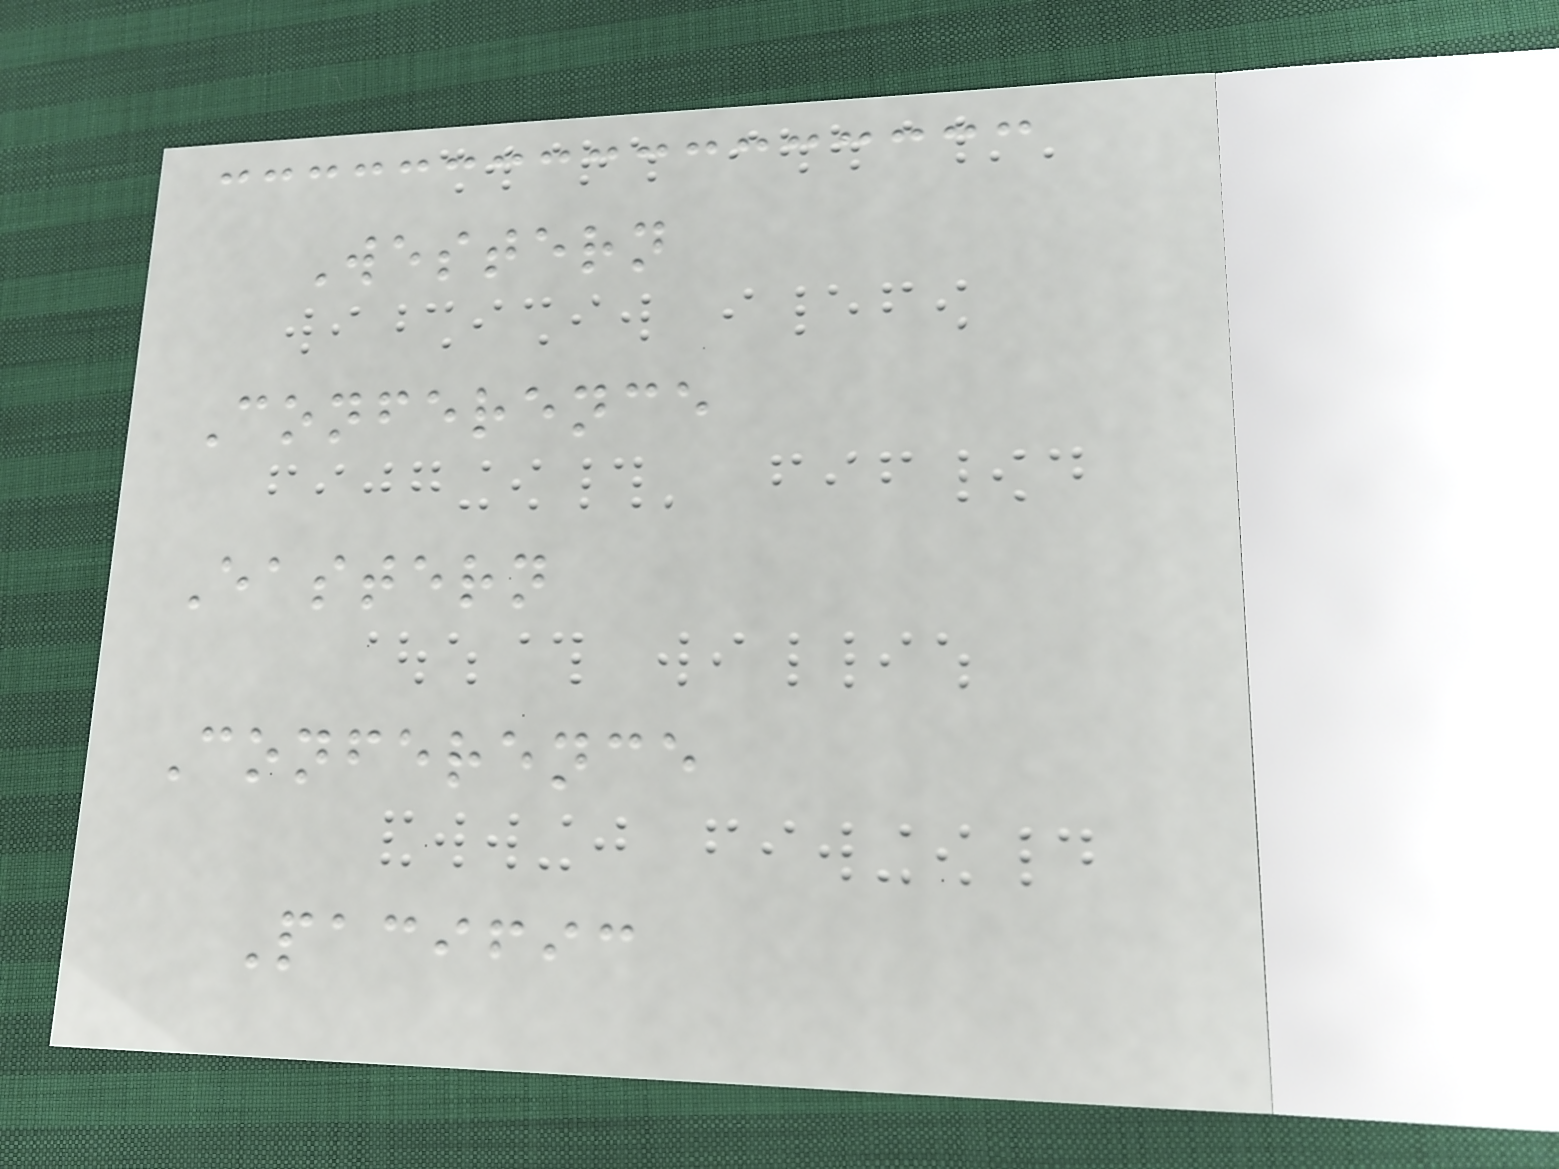Western
Conference
Eastern
Conference
Pacific
